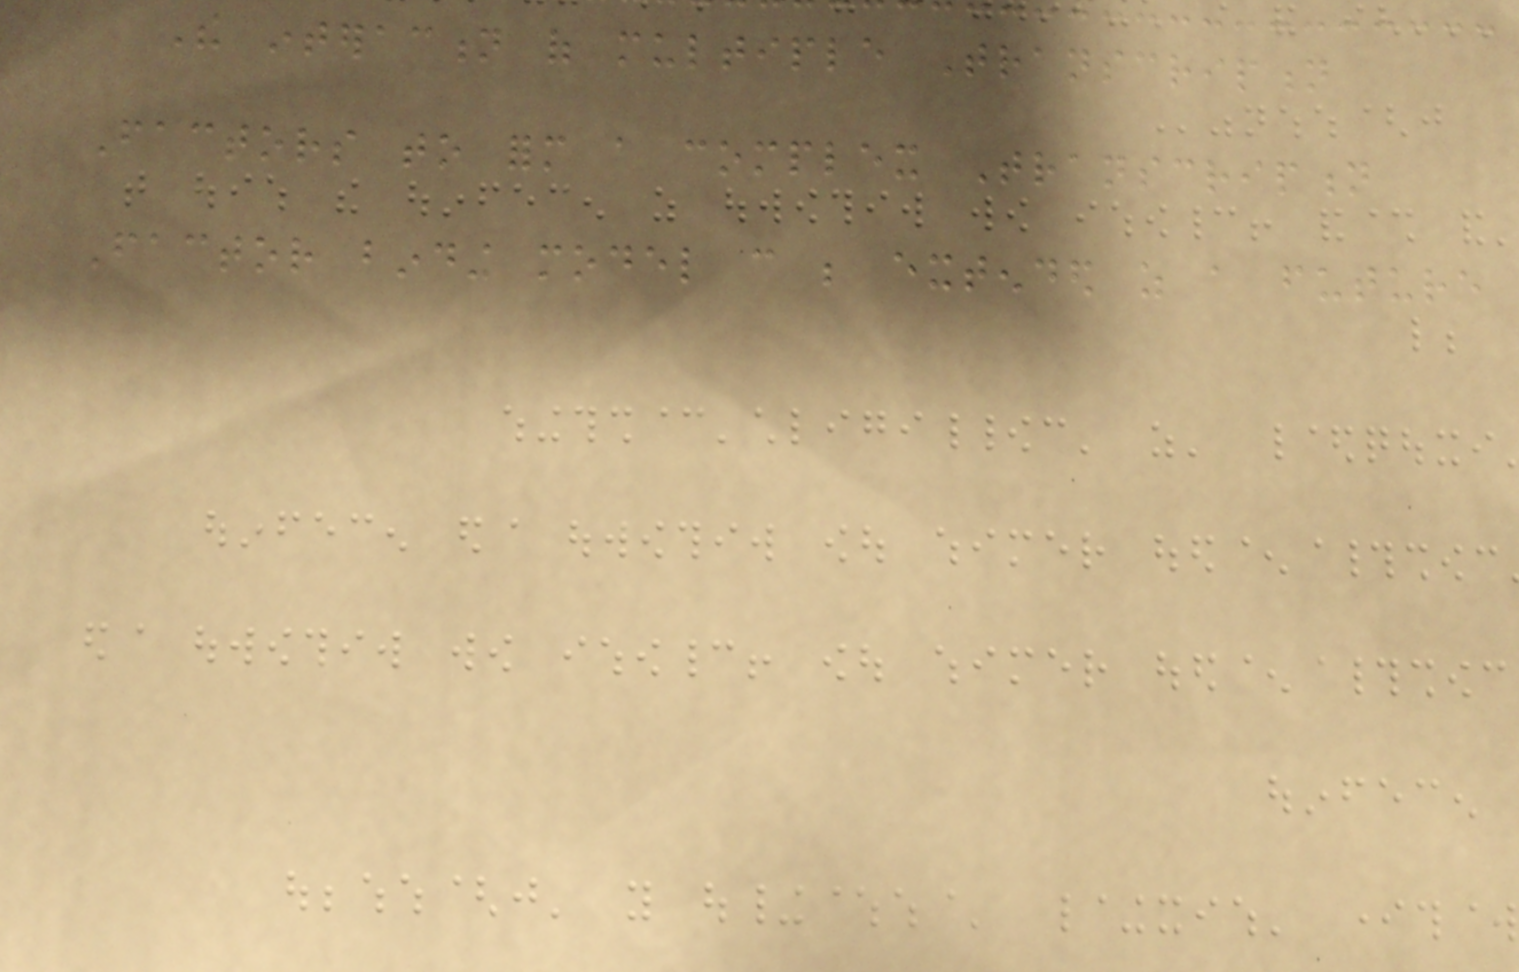The interaction of multiple Transcription
Factors to form a complex Transcription
Factor binding model can be extended as a future
